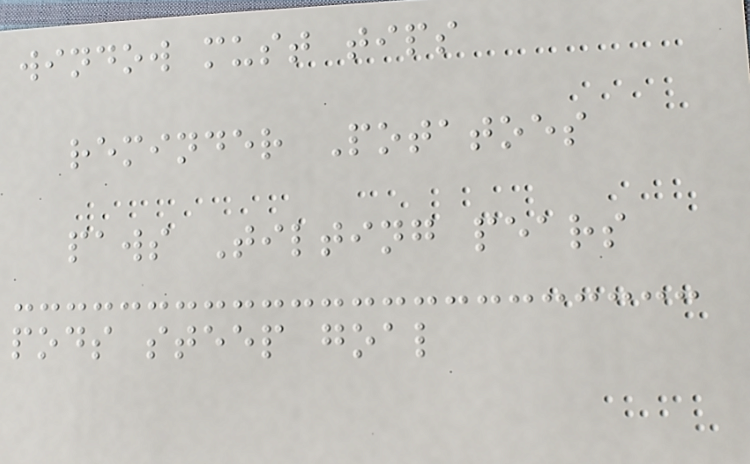window must tips
reminder Potatoes
paws Tilting pears
pods steep goal
